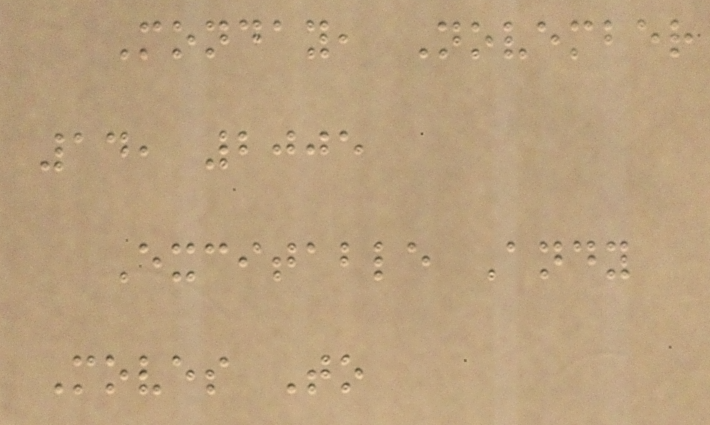Monday, November
14, 2005
Excitable Andy
Moves To
